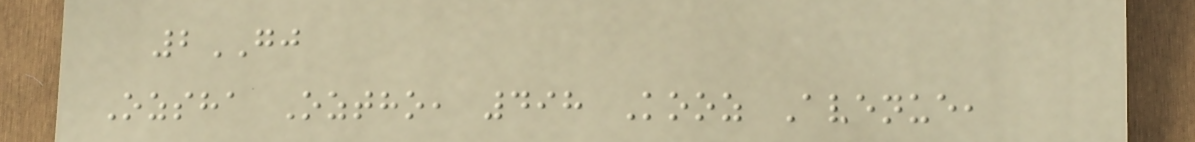2GJ
Ozsha Oztho, 498 Kooz Avenue,
